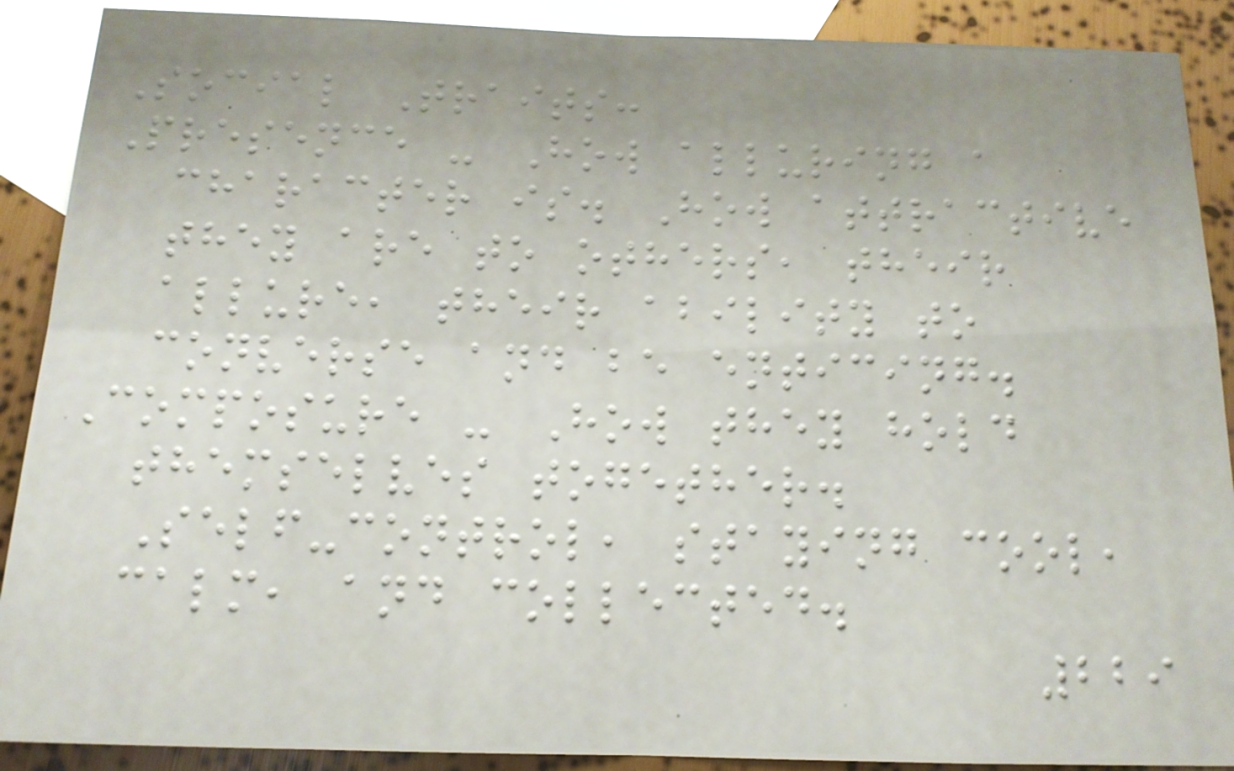Social Traits:
Presence - How alluring a
character is. How attractive
they are to others, their
allure, their ability to
converse and be enticing.
Composure - How they hold
themselves together.
Self-control, staying cool,
calm, and collected.
229
